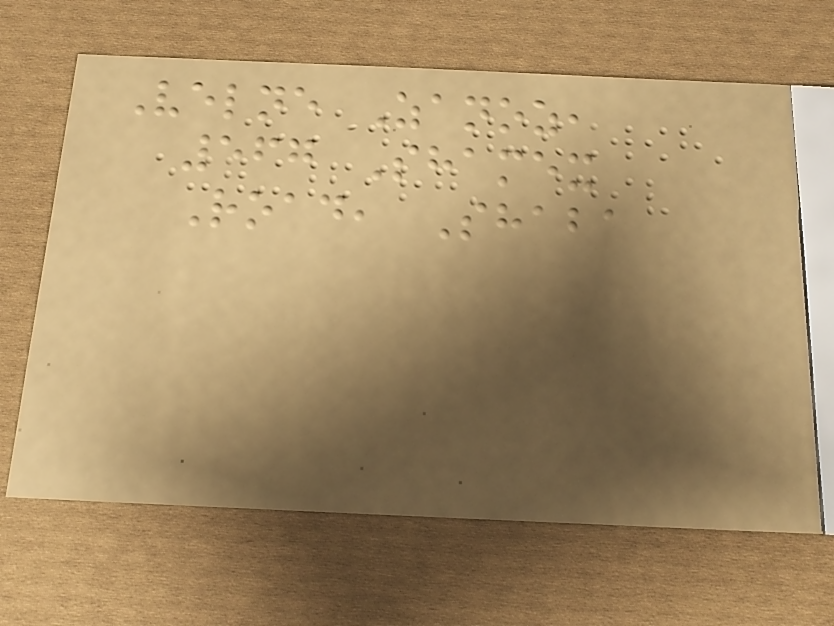Velne Zanoz,
567 Shamex
Road, Shaba
